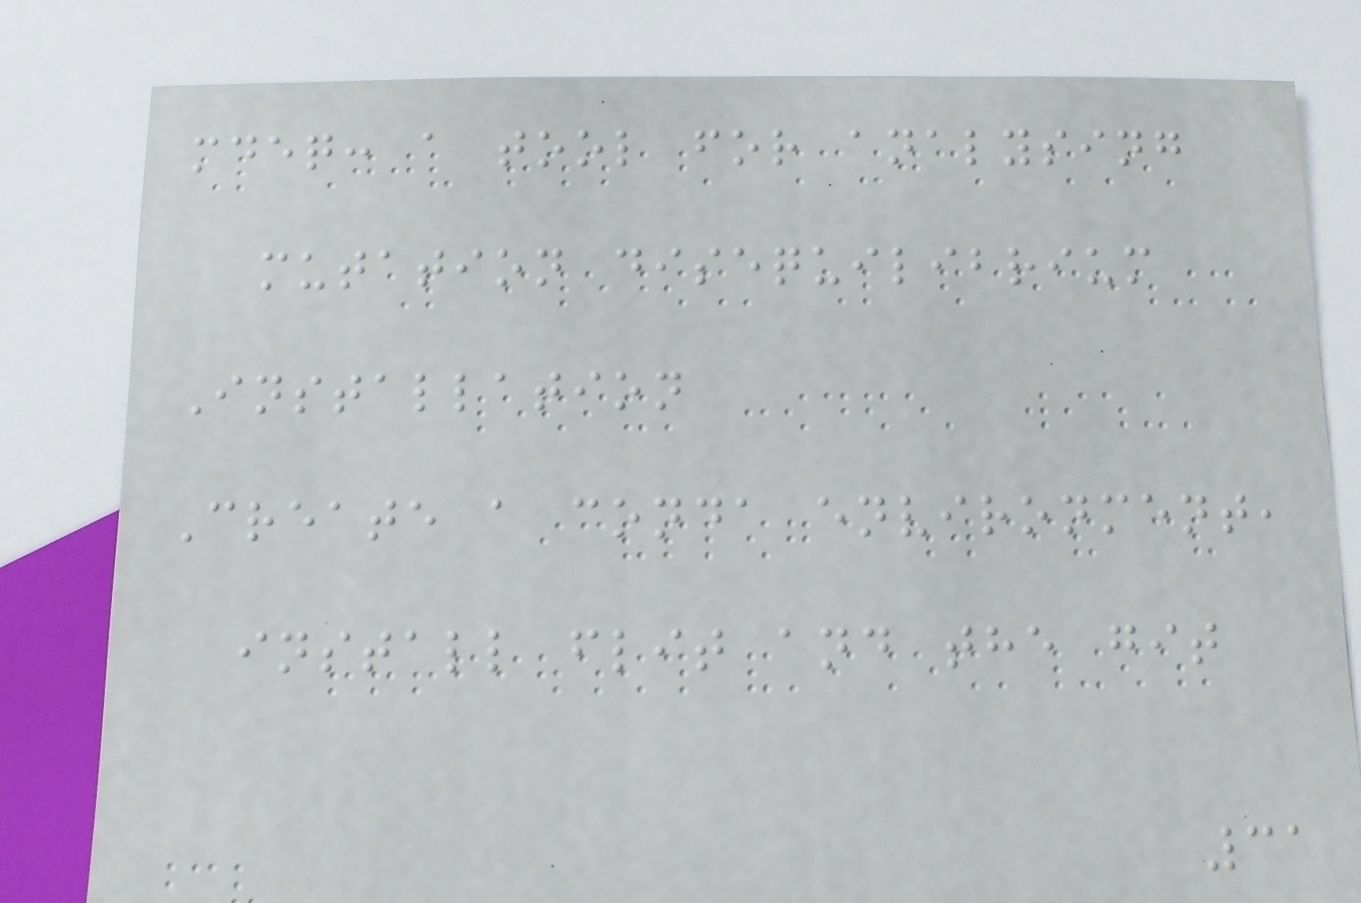mdeq: a tool for analysing
mutation disequilibrium
Installation
Create a conda environment,
install flit and the git
31
